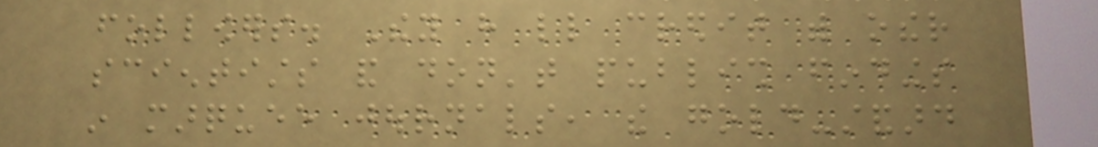followers. They have little credit with other
scientists and don't publish findings
in marquee journals, the gold-standard
